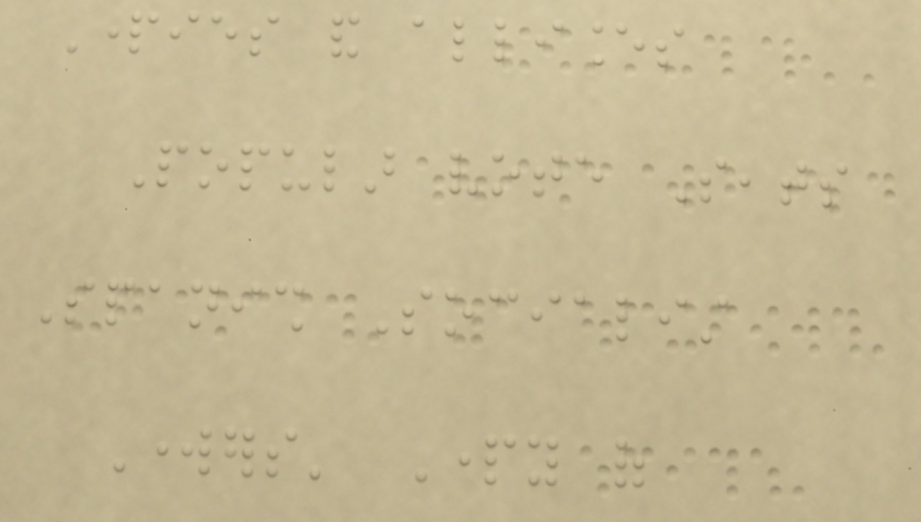Parties and alliances
Popular vote Seats
Spanish Socialist
Workers' Party of
